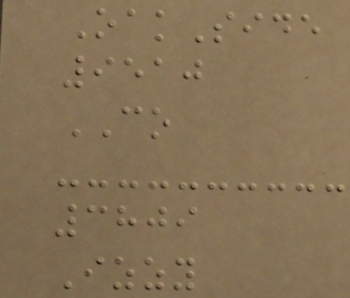OakSide
9510
CO
3809
Izzy
